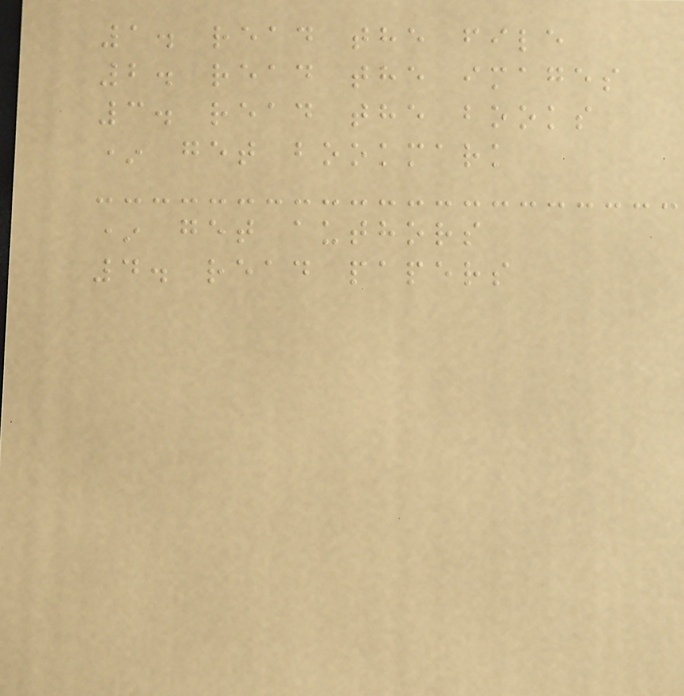1. read the file
2. read the images
3. read the books
* get bookmark
* get authors
4. read papers
